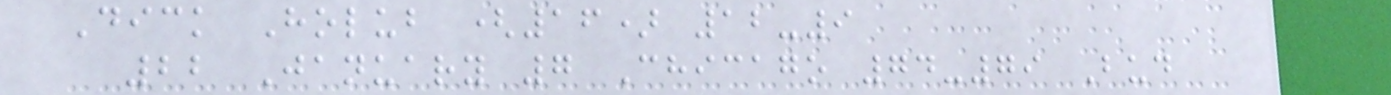Dick Holub (16) 12-9
22 January 7 Chicago 74-79 Bud
